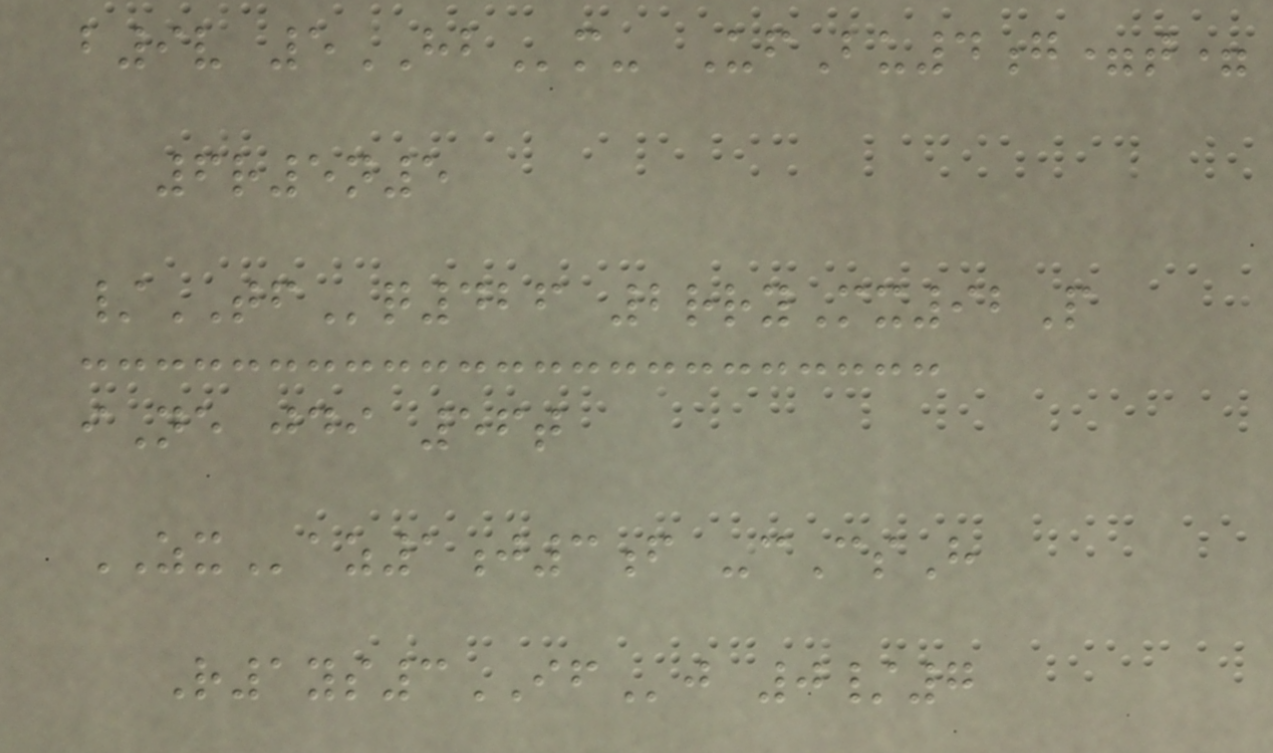b9v 5HBm- UfBu4g=t=
6r5n5
/TFq426 2rryMx92P
iNe jdi 56t
ZXaz1j3f -cCsH
R1ys3IFj 0/7
